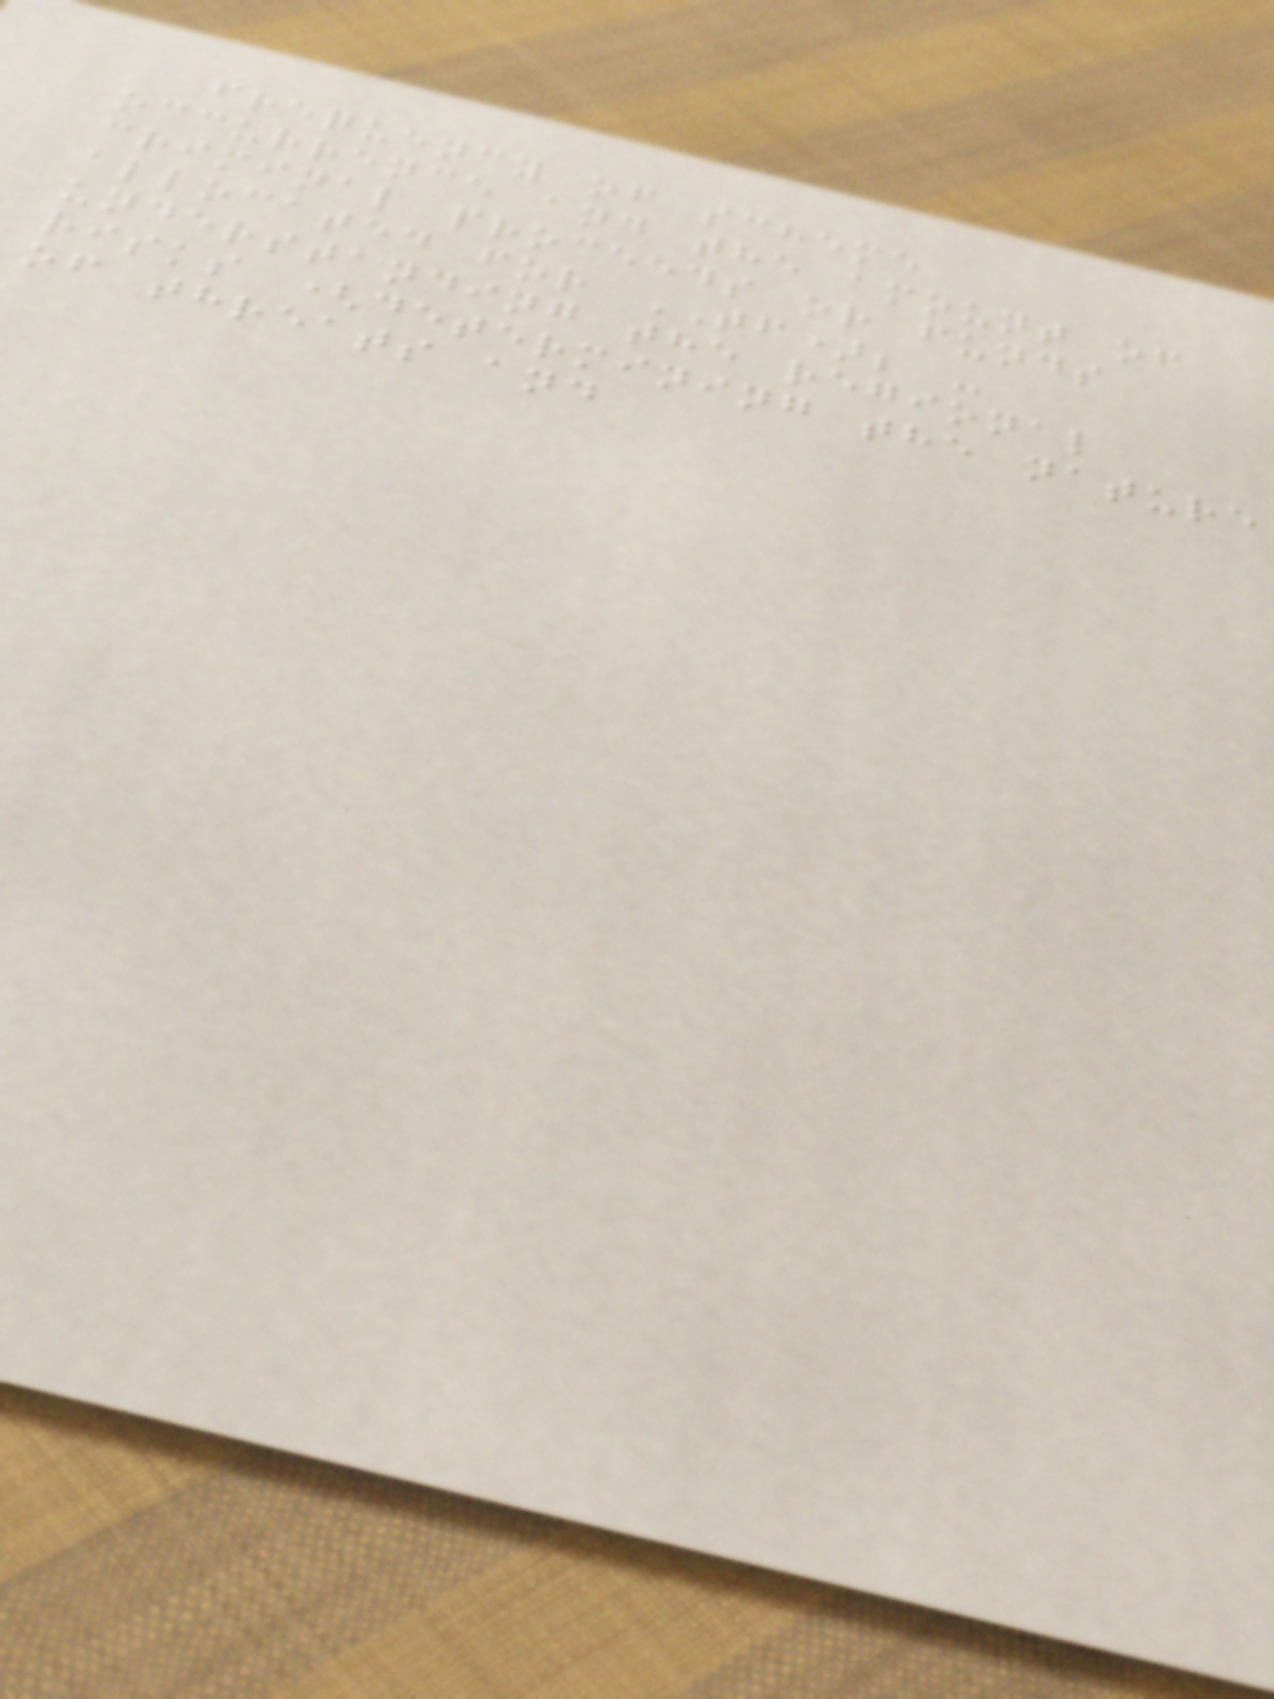frequency of scheme
occurrence and the amount of
criminal proceeds or funds
allocated for TF); -
understanding the regional
risks (determining the nature
of threats and
